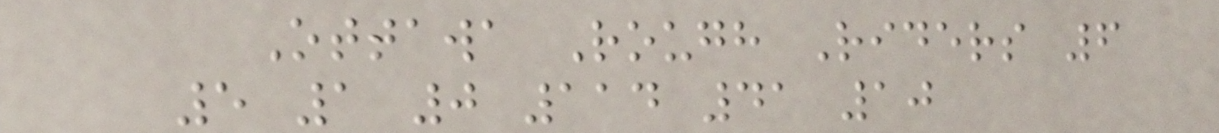Ottawa Rough Riders 6
5 1 0 114 41 10
